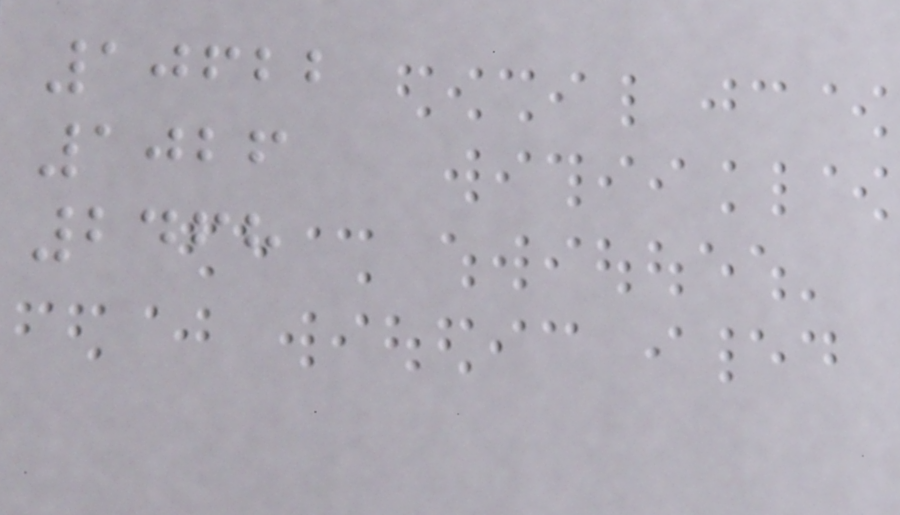10622
1026
2468
